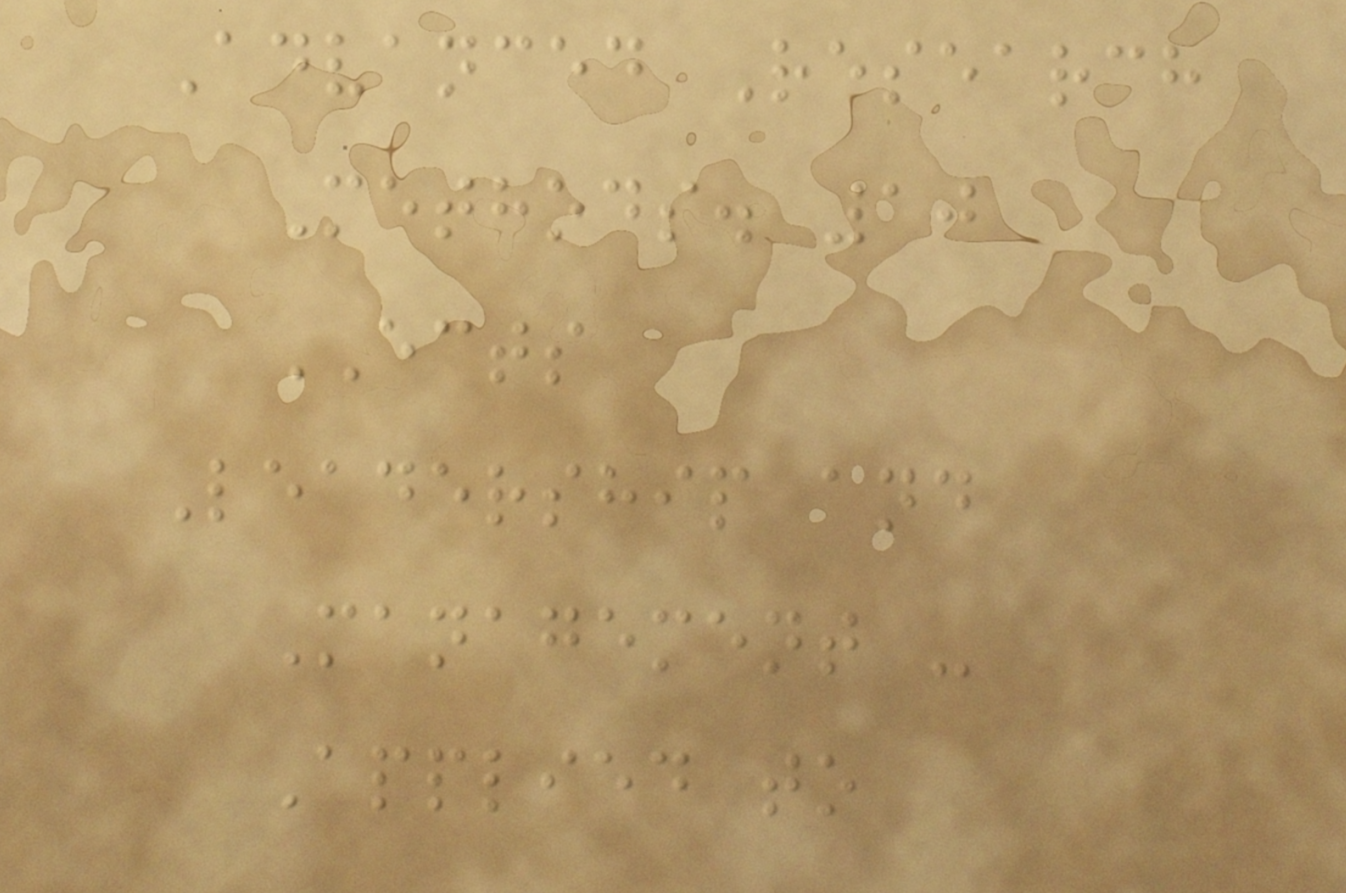Advanced Research
Methods. 10
ECTS
Leadership and
Management -
Applied to
